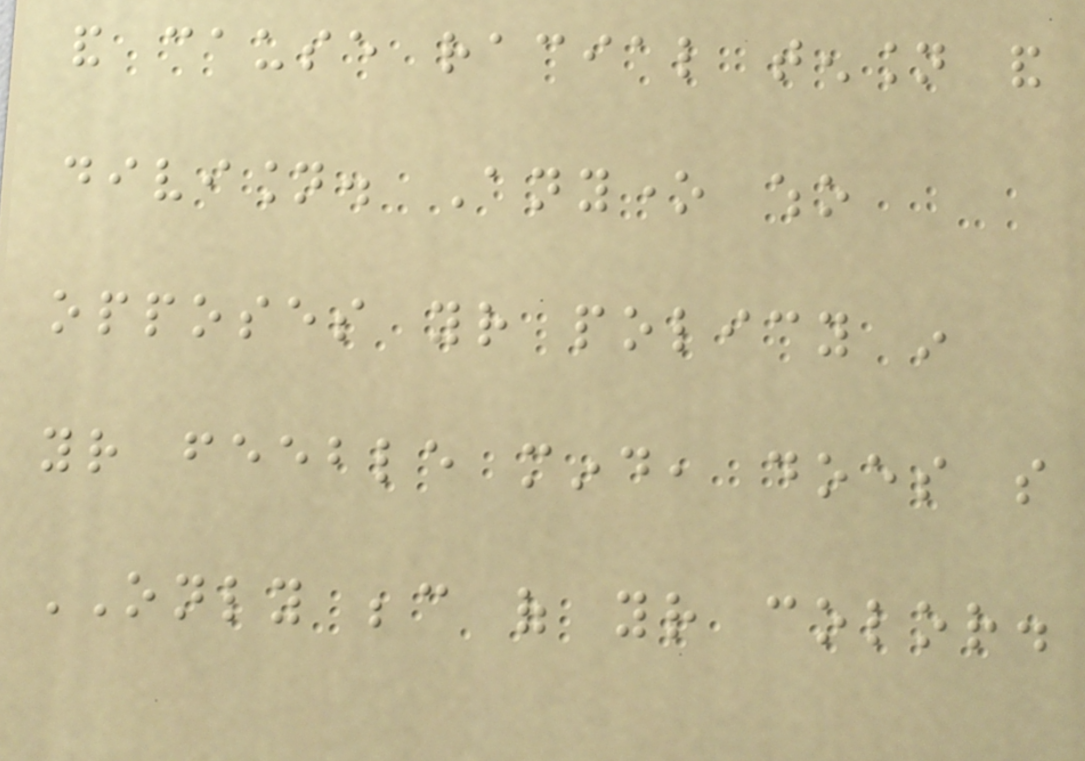and cause racial tension and
division. Anyone who
opposes your policy in
your feeble mind, does so
ONLY because of your color.
